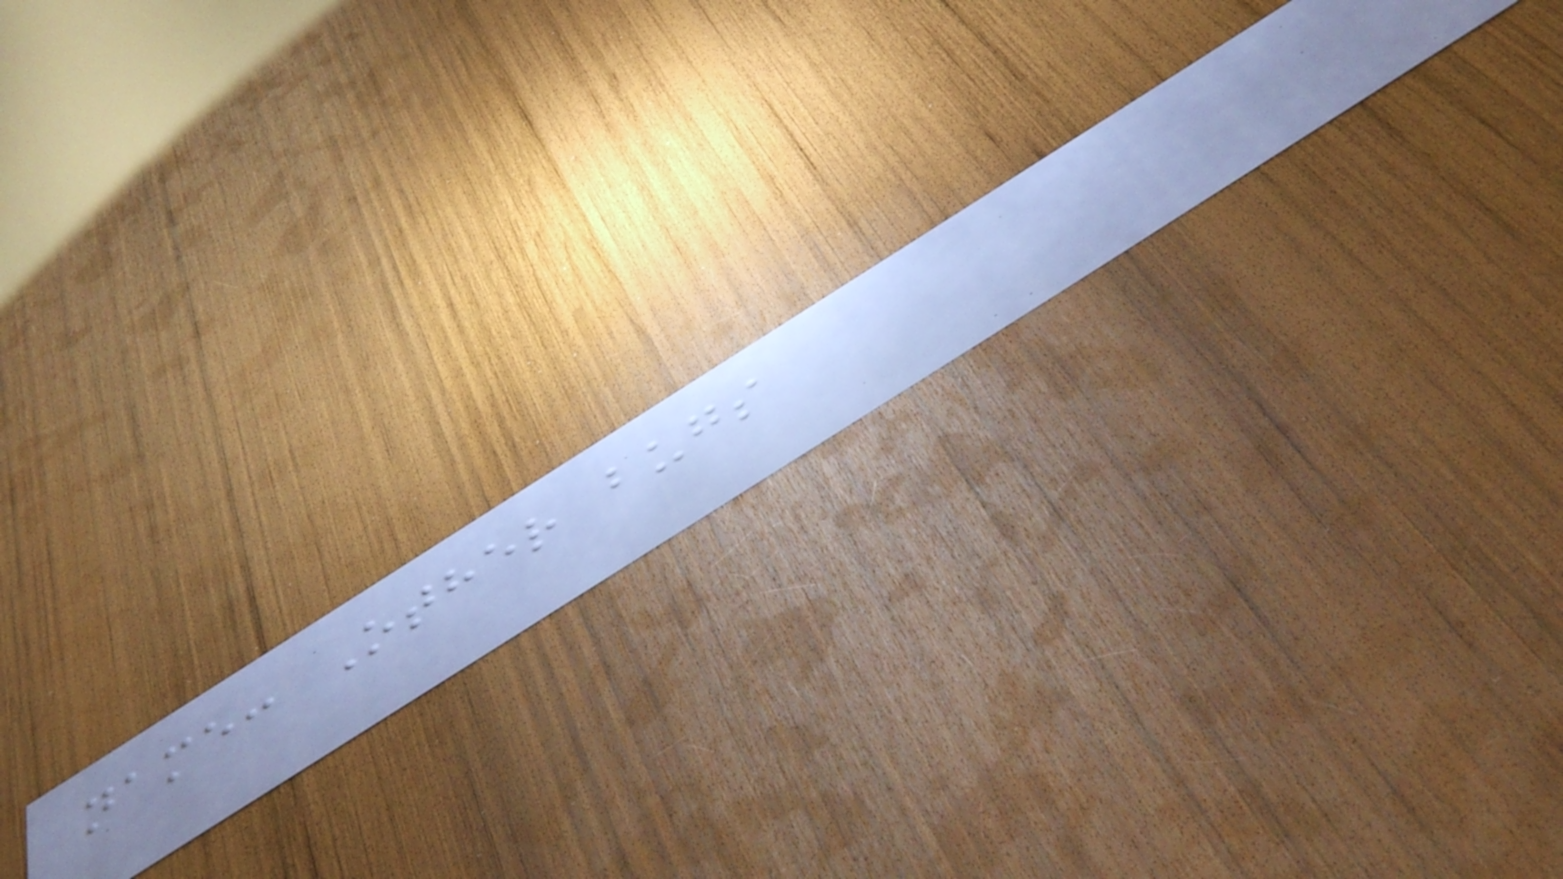name: Other bugs
